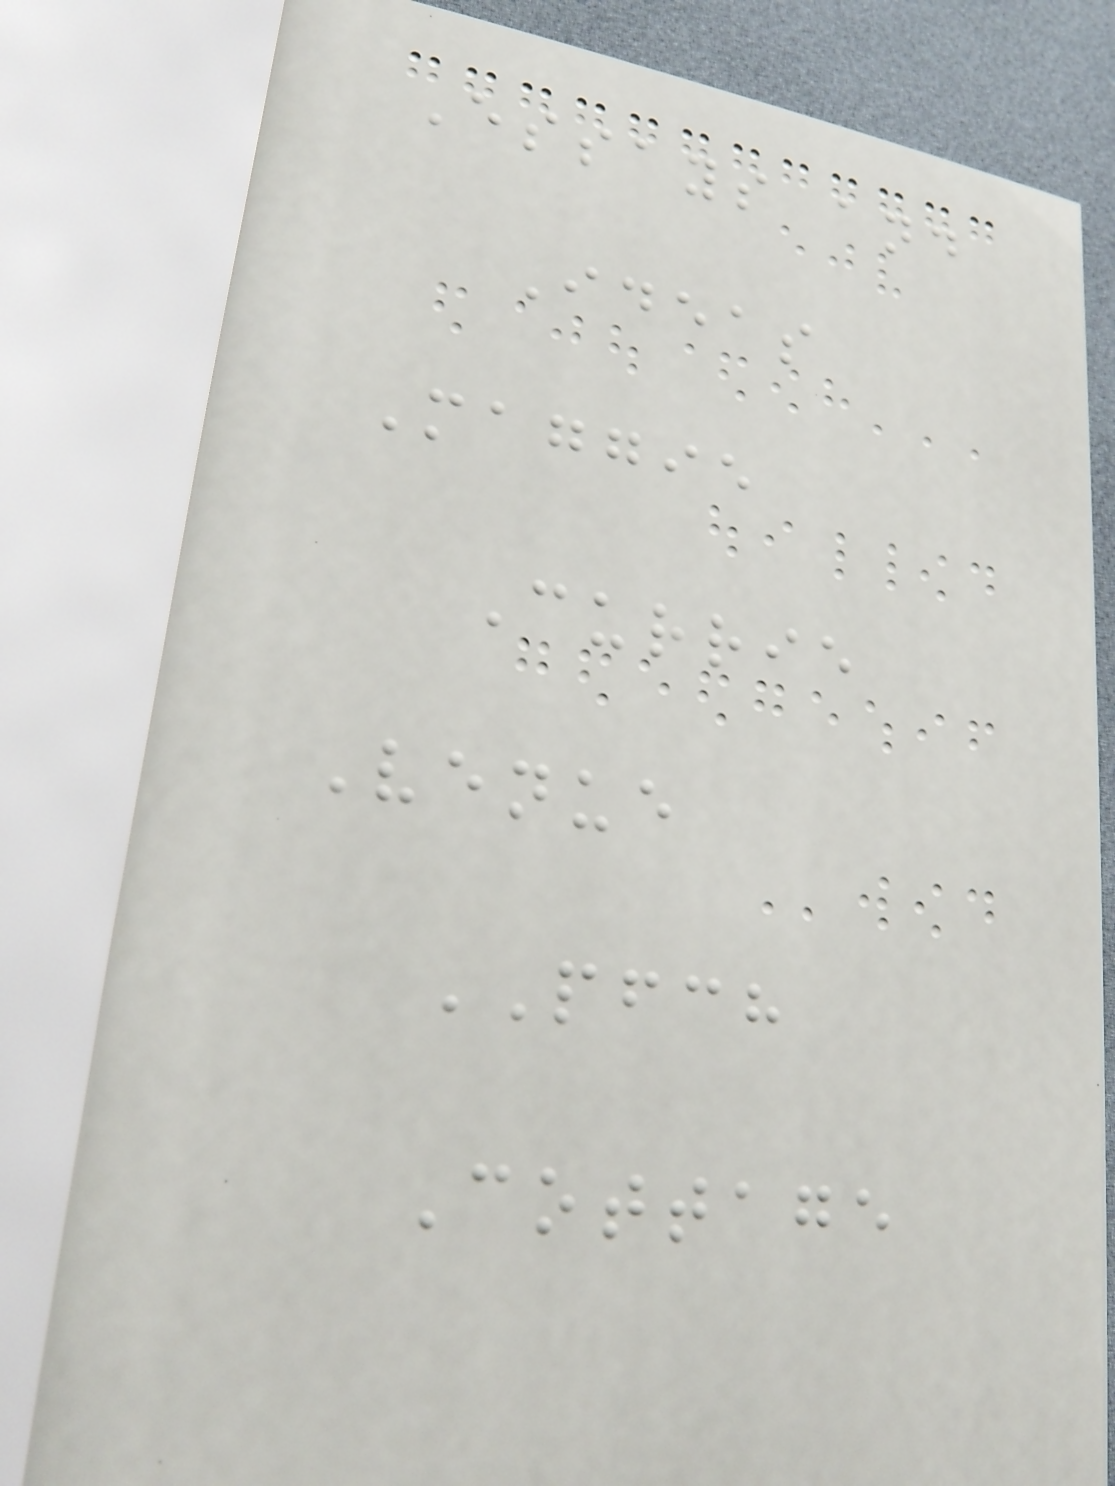Essays and
Ideas
Maggie
Currie
Venue
PFCH
Cottage
